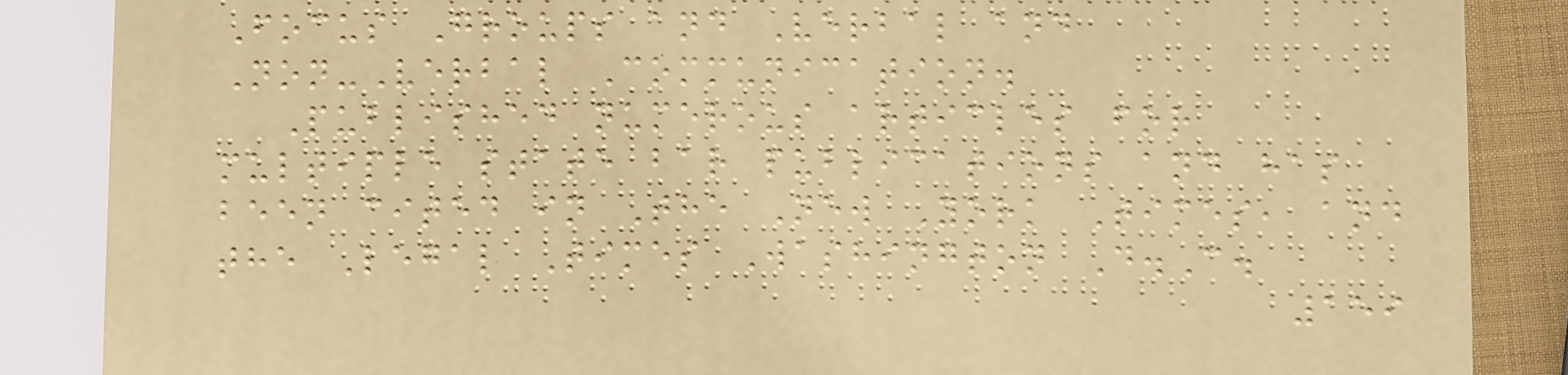Focus Groups and Verbal and
Non-Verbal Communication.
Published numerous articles for
multiple state bar publications and has
been cited in The New York Times, and
the Legal Times Washington D.C.
159
